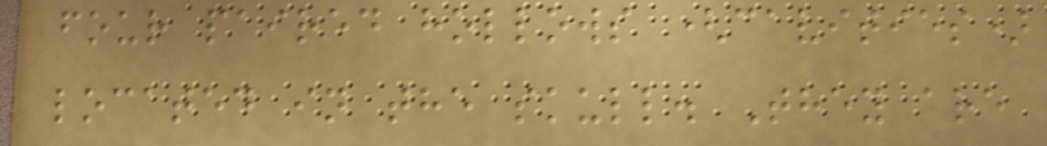four paired hollows (cavities)
located in the skull. They are
